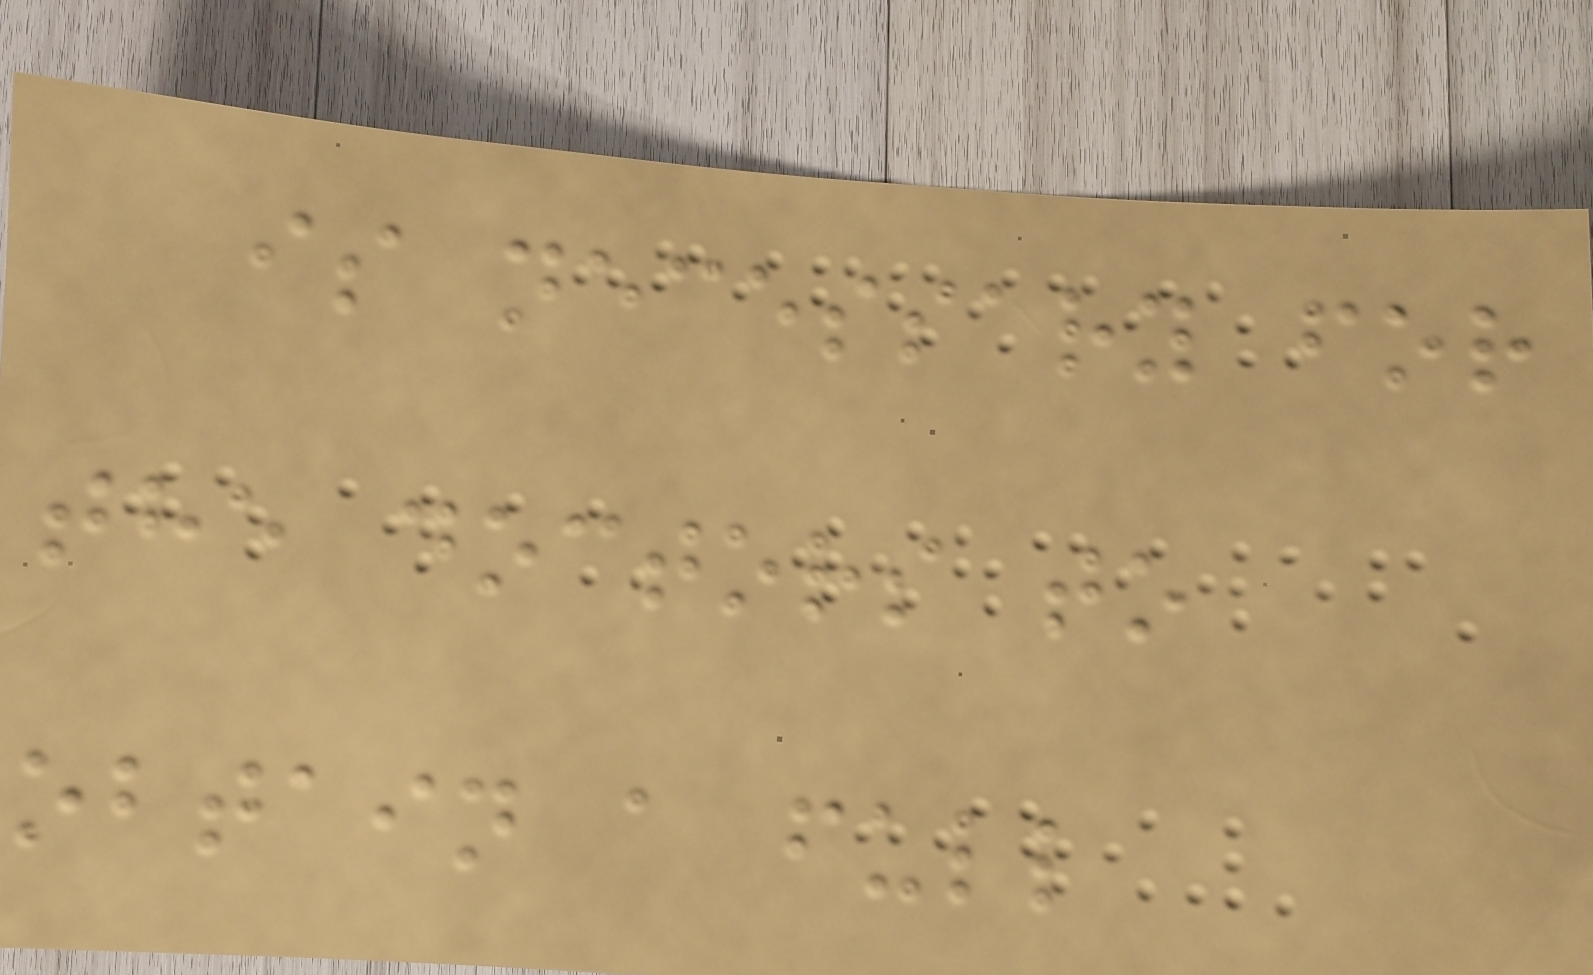is necessary for
the doctors to
obtain a full
